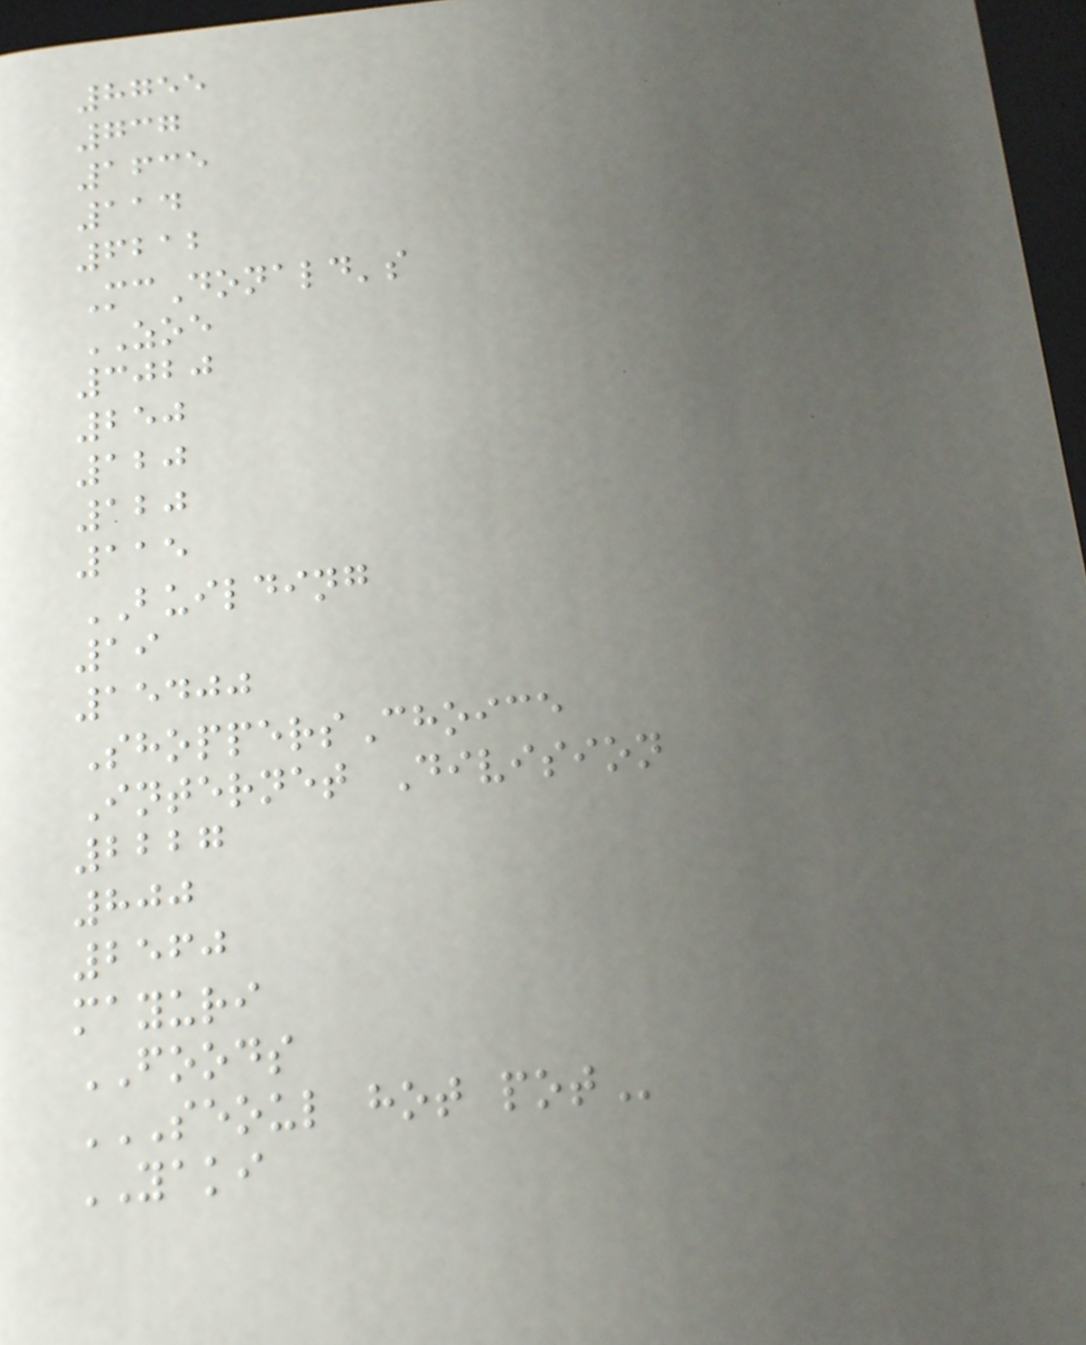8755
737
1635
114
6212
McDonald's
ZOE
3020
250
120
120
115
BUILDING
19
15400
ShoppersChoice
Internet Division
2227
800
2560
mayuri
FOODS
SEOUL HOT POT
YAKI
